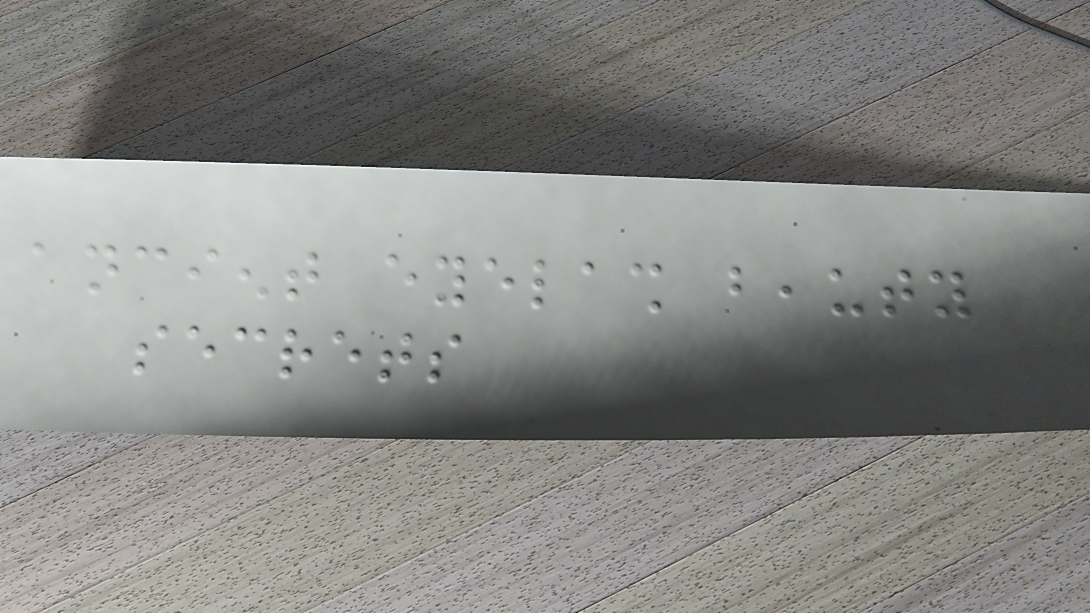ancient eyelash beauty
secrets
